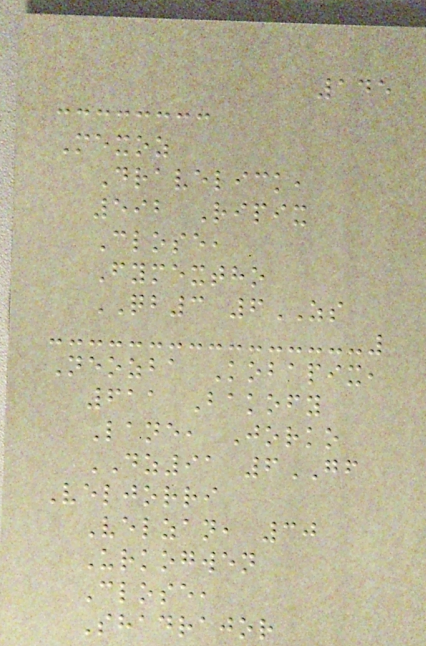145
Mexoz
Dravelick,
592 Ripix
Close,
Fymextho
QB3 6ZS
Neozba Kobapix,
611 Bakofy
Lane, Jorko
DZ91 6GF
Veljorri
Velzan, 30
Urkogwen
Close,
Shadrajor
